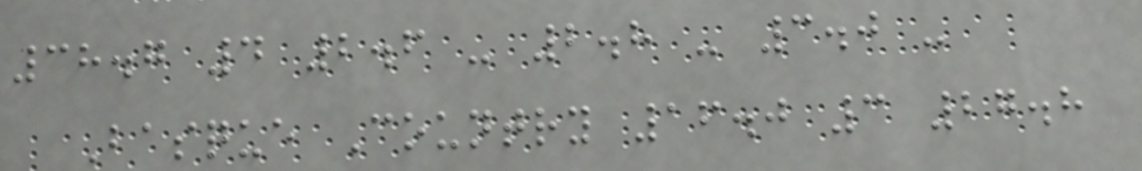38.7 4 2.6 - 2.8 - 3.0 -
Basque Country 16.0 3 27.8
